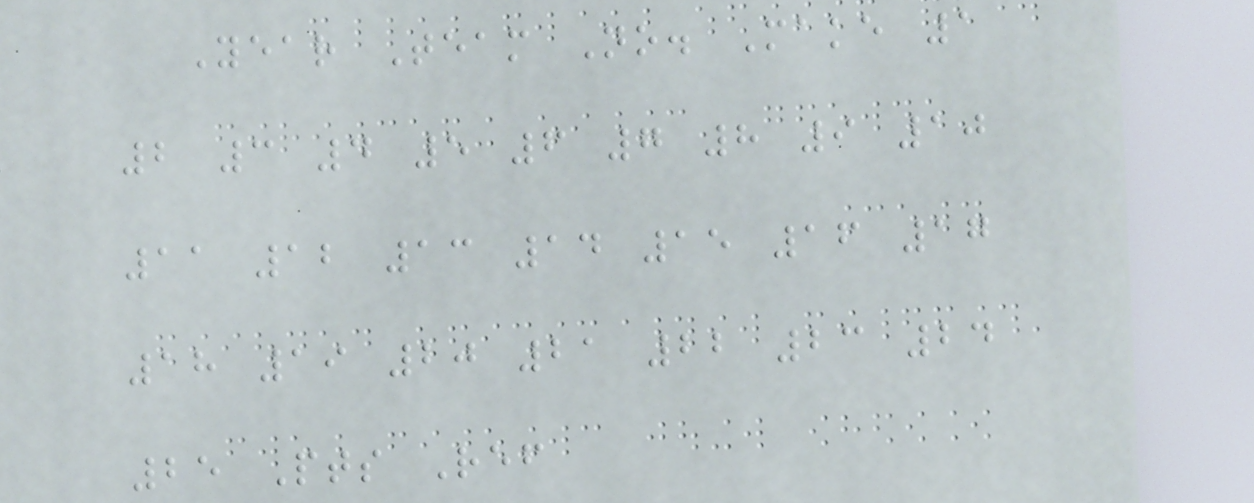Year Team No. Make 1
2 3 4 5 6 7 8 9 10
11 12 13 14 15 16 17
18 19 20 21 22 23 24
25 Pts Ref
